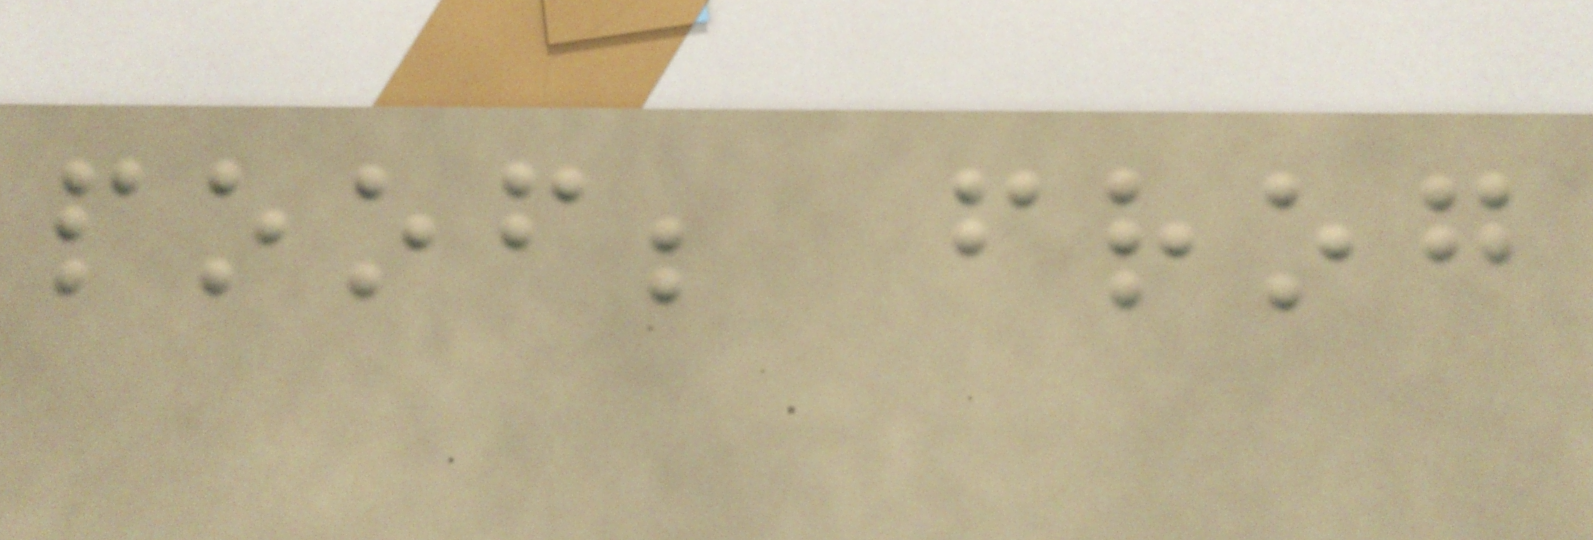poof; frog
